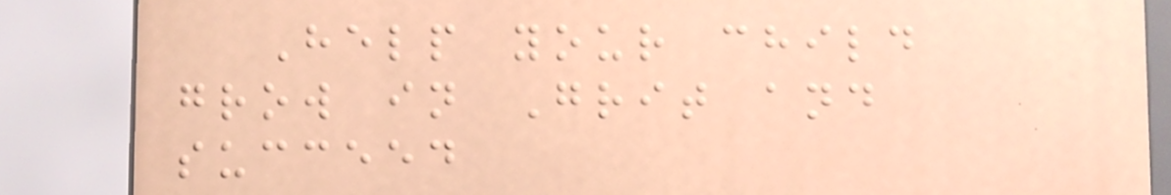Help your child
grow in Grit and
succeed
